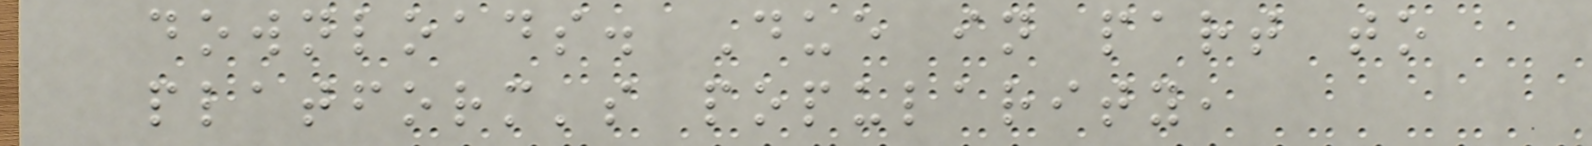downloads. Due in part to
platform's popularity,
